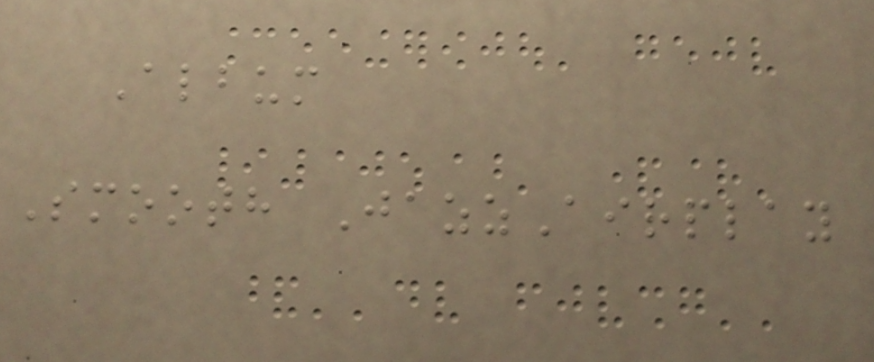Album
Smooth JazzAirplay
